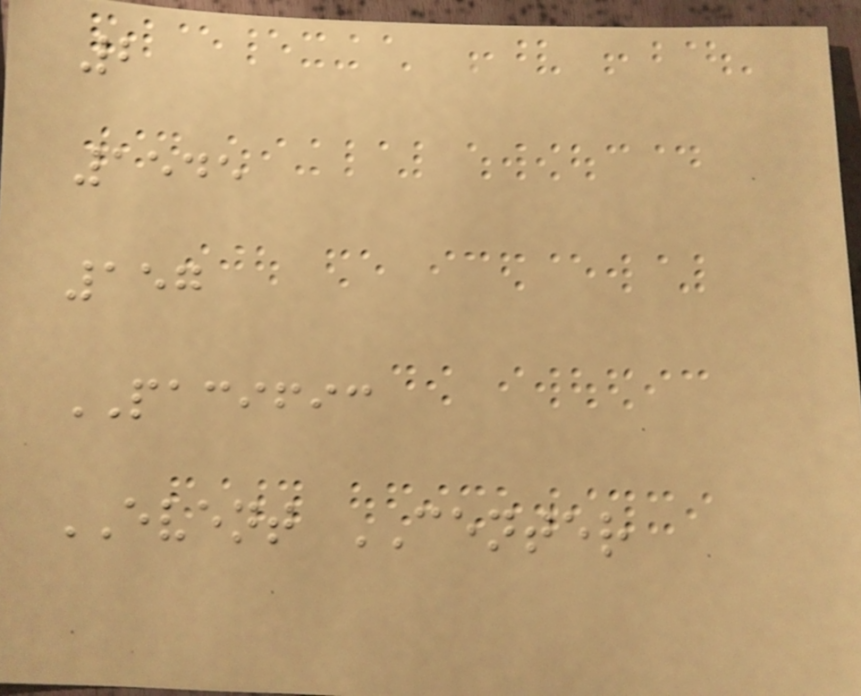2
1545
157
PACIFIC
EVENT CENTER
